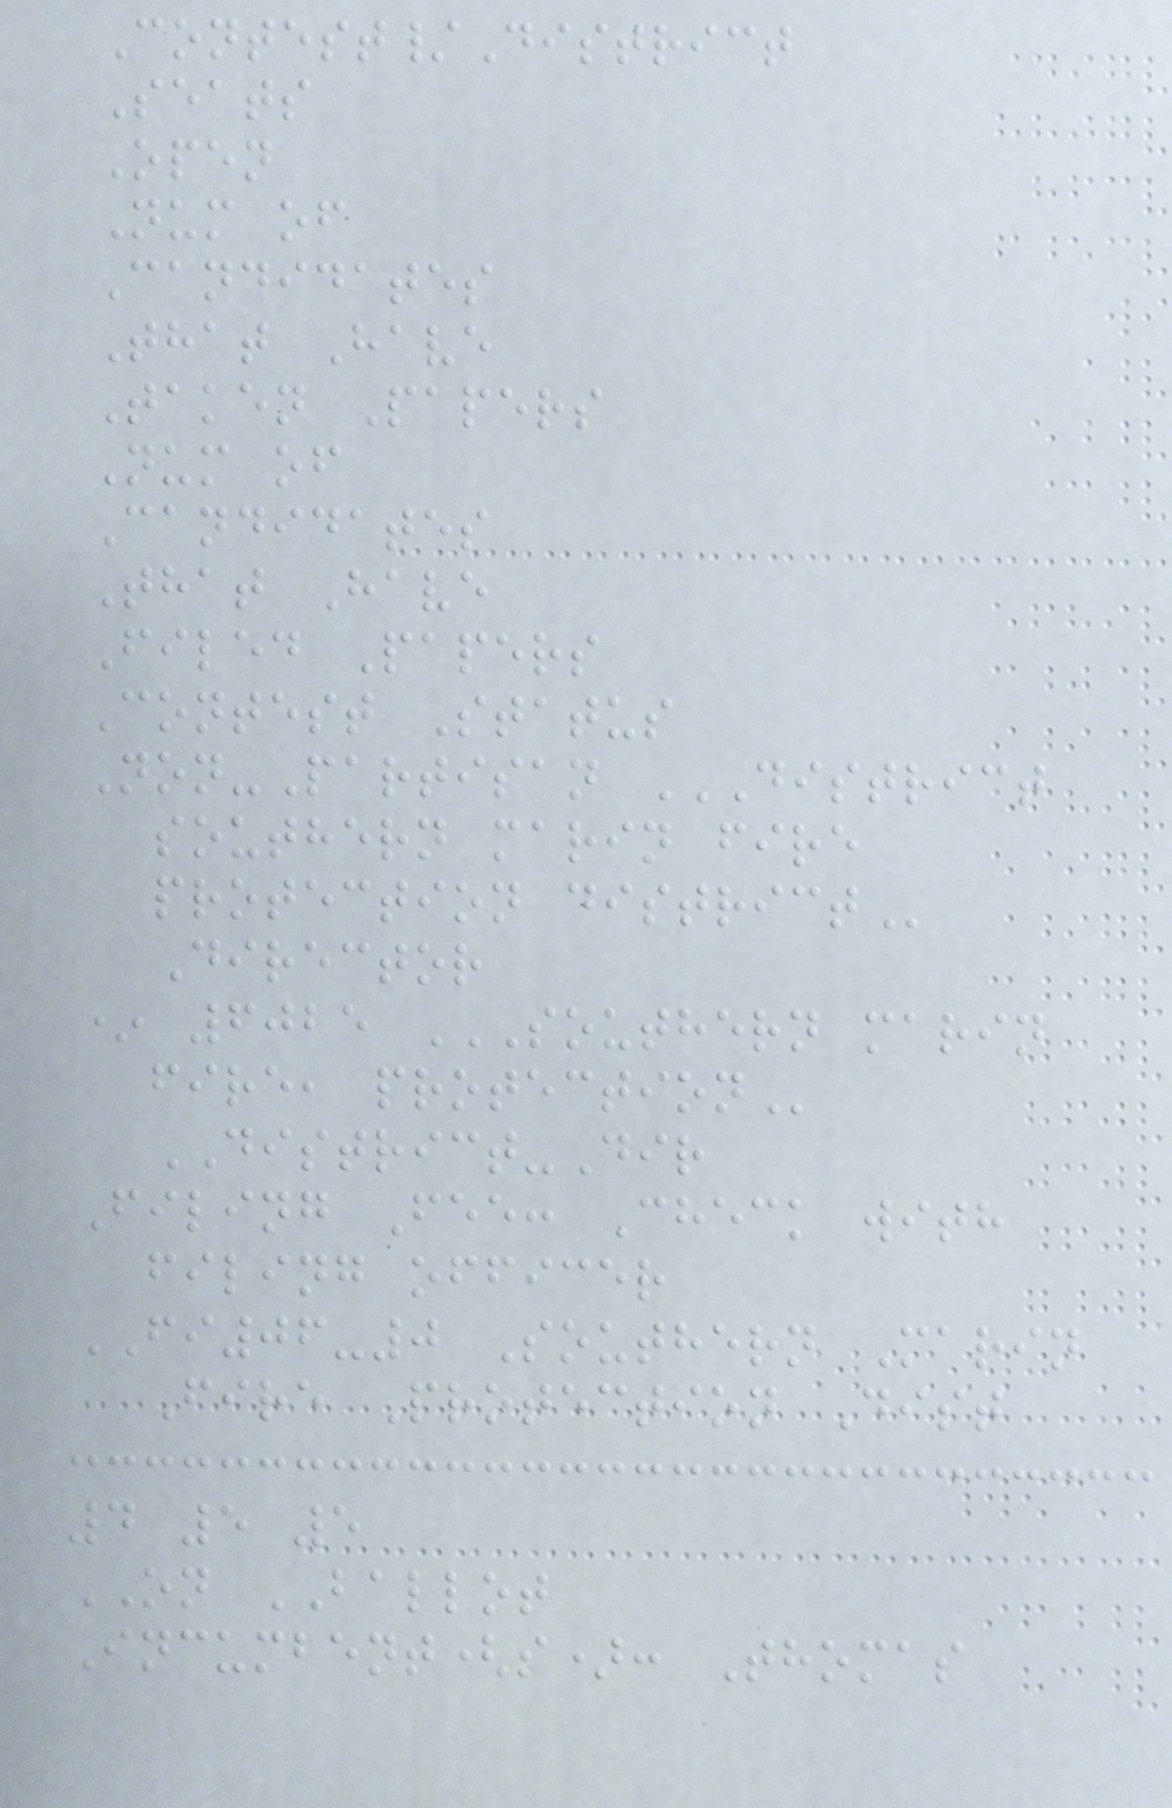Contest/District
Seats
Open
Num of
Candidates
That Have
Taken Papers
Num of
Candidates
That Have
Filed Papers
Contest Status
Non-Partisan DISTRICT
SOUTHERN MARIN FIRE
PROTECTION DISTRICT
Director
* 6025 SOUTHERN MARIN
FIRE, PROTECTION
DISTRICT-Dir
Filing Fee: Check with
filing officer
FI06-0 Southern Marin
Fire Protection Dist
4 5 5
ON BALLOT
Incumbent(s): Thomas
